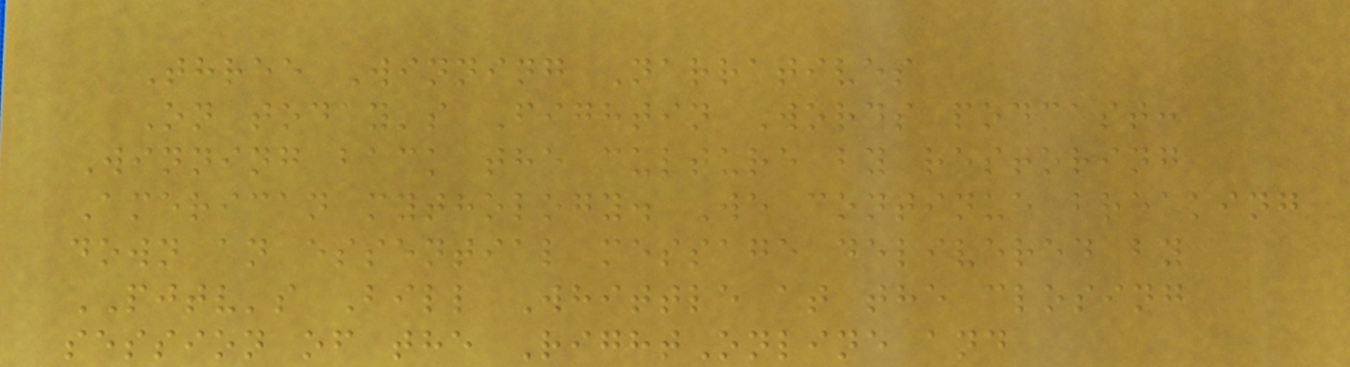Three Winning Narratives
On today's Fightin Words podcast:
Winning back the culture by restoring
American mythology. We continue breaking
down an essential message delivered by
PJTV's Bill Whittle at the closing
session of the RightOnline and
